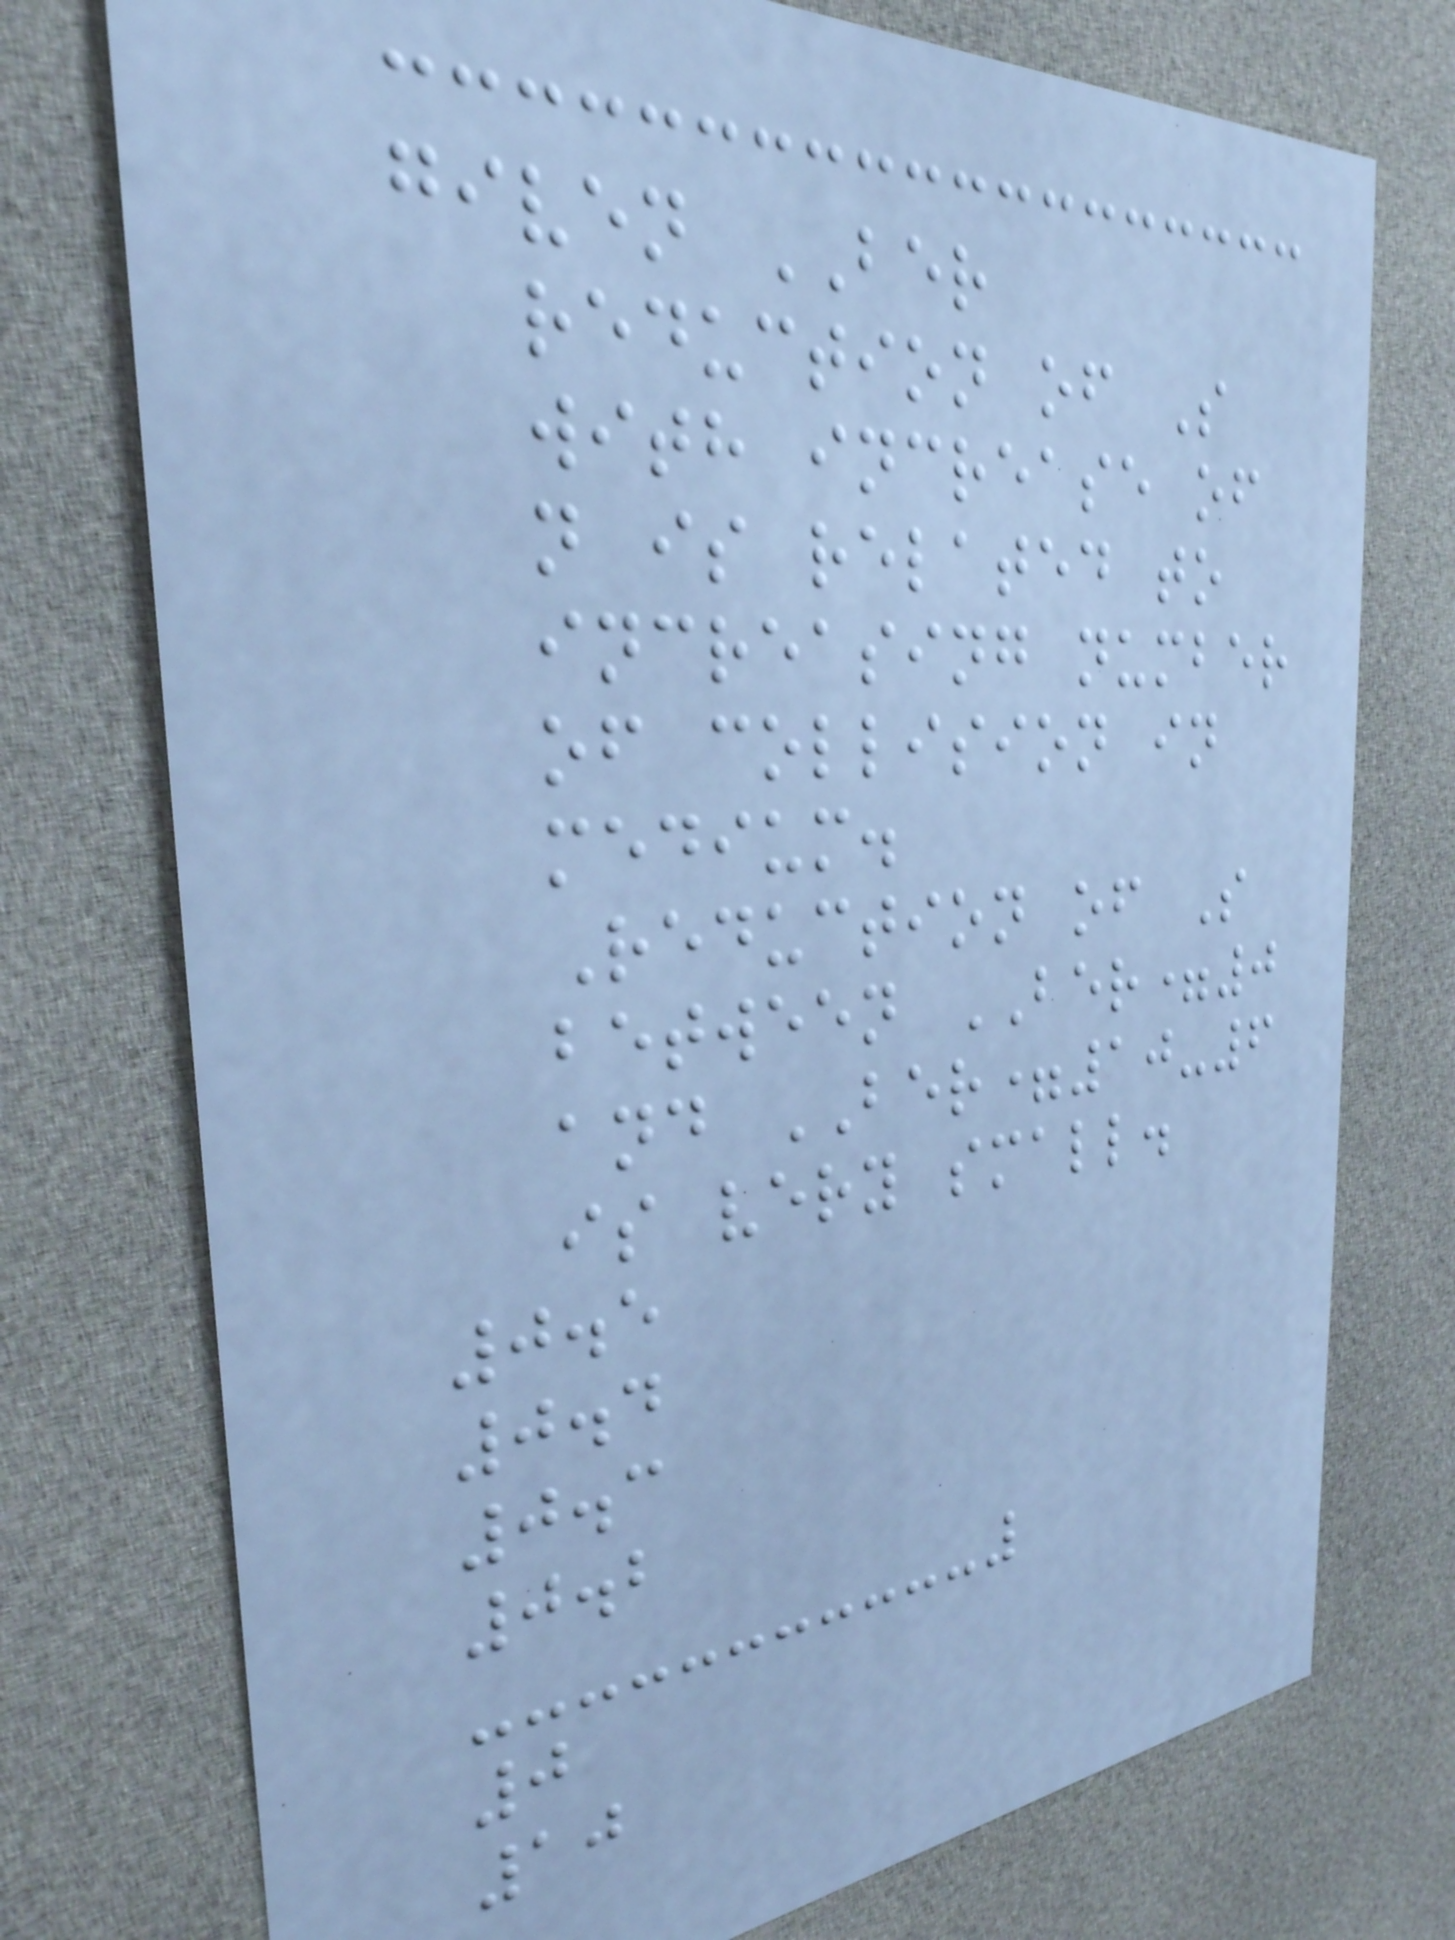given BER
reduction of S
with increase of
n is related to
increasing number
of collision in
medium.
Reduction of S
between BER=0
and BER=10-6
is very small.
0.5
0.4
0.3
0.2
0
10
